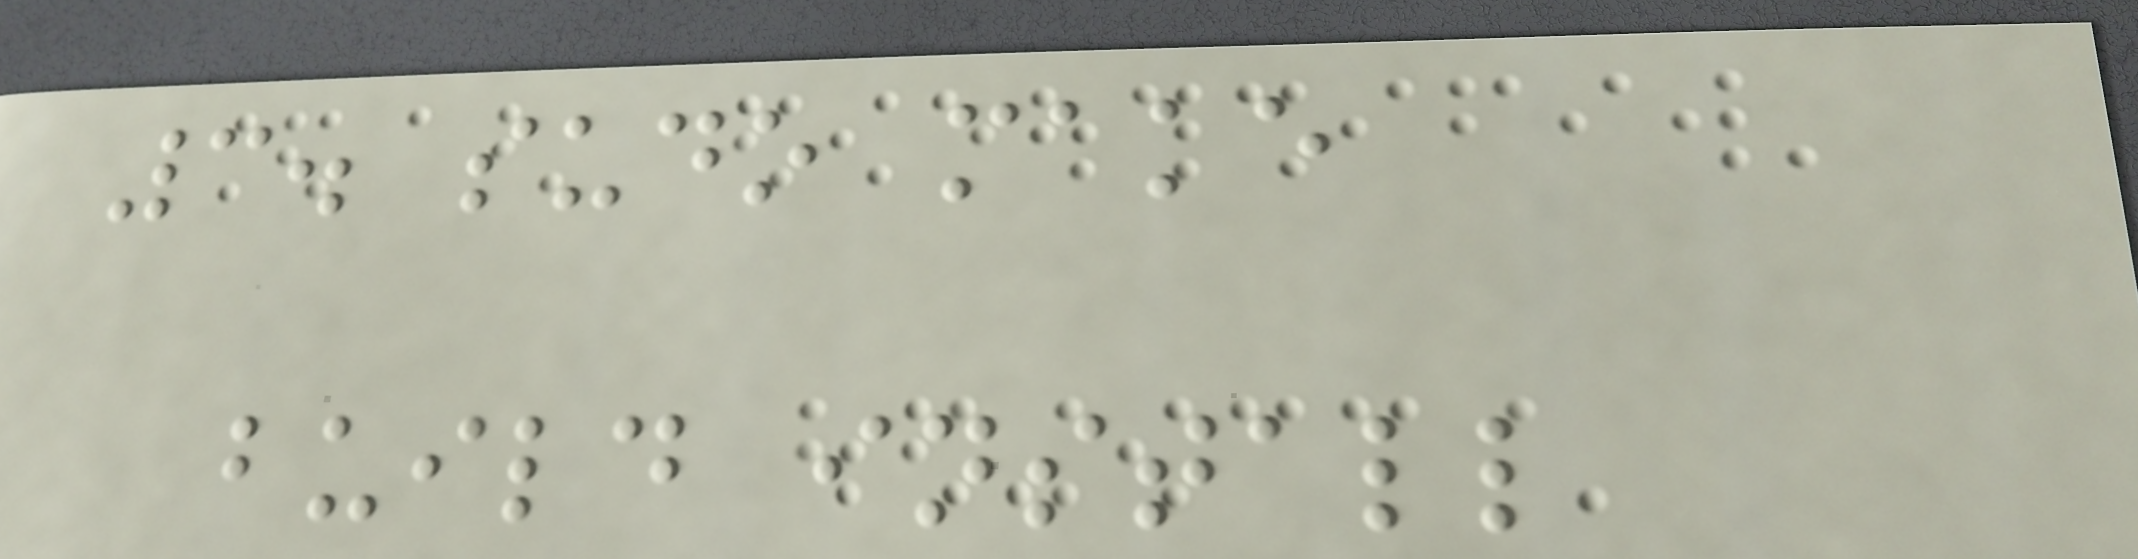3. sudo make
build install
